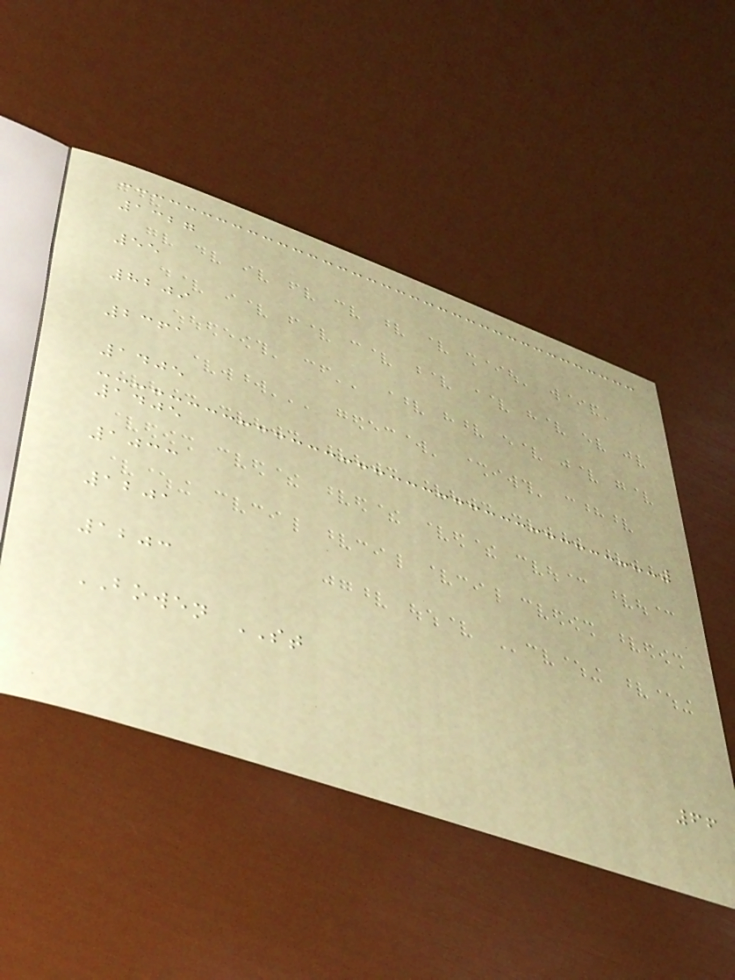1327
55
8209
2361
1405
1405
1033
1201
1203
BOWEN ST
66
